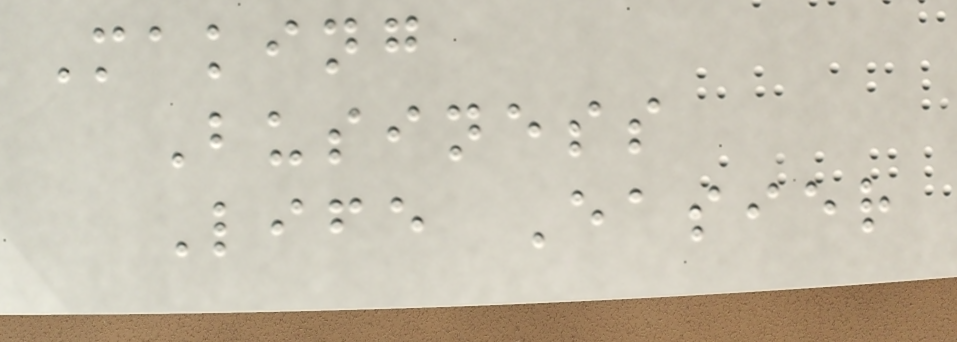Making
Business
Life Easier
